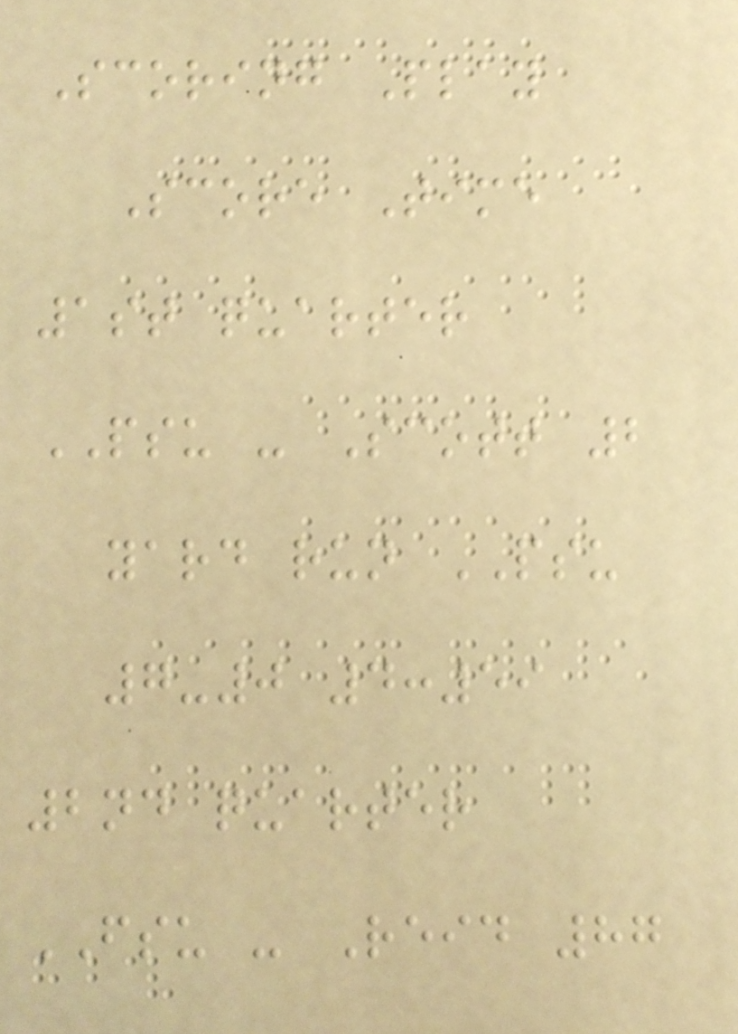Scoring Play
Score Time
1st quarter
PSU - Scott 2
yard run PSU
7-0 4:59
2nd quarter
FSU - Reid 87
